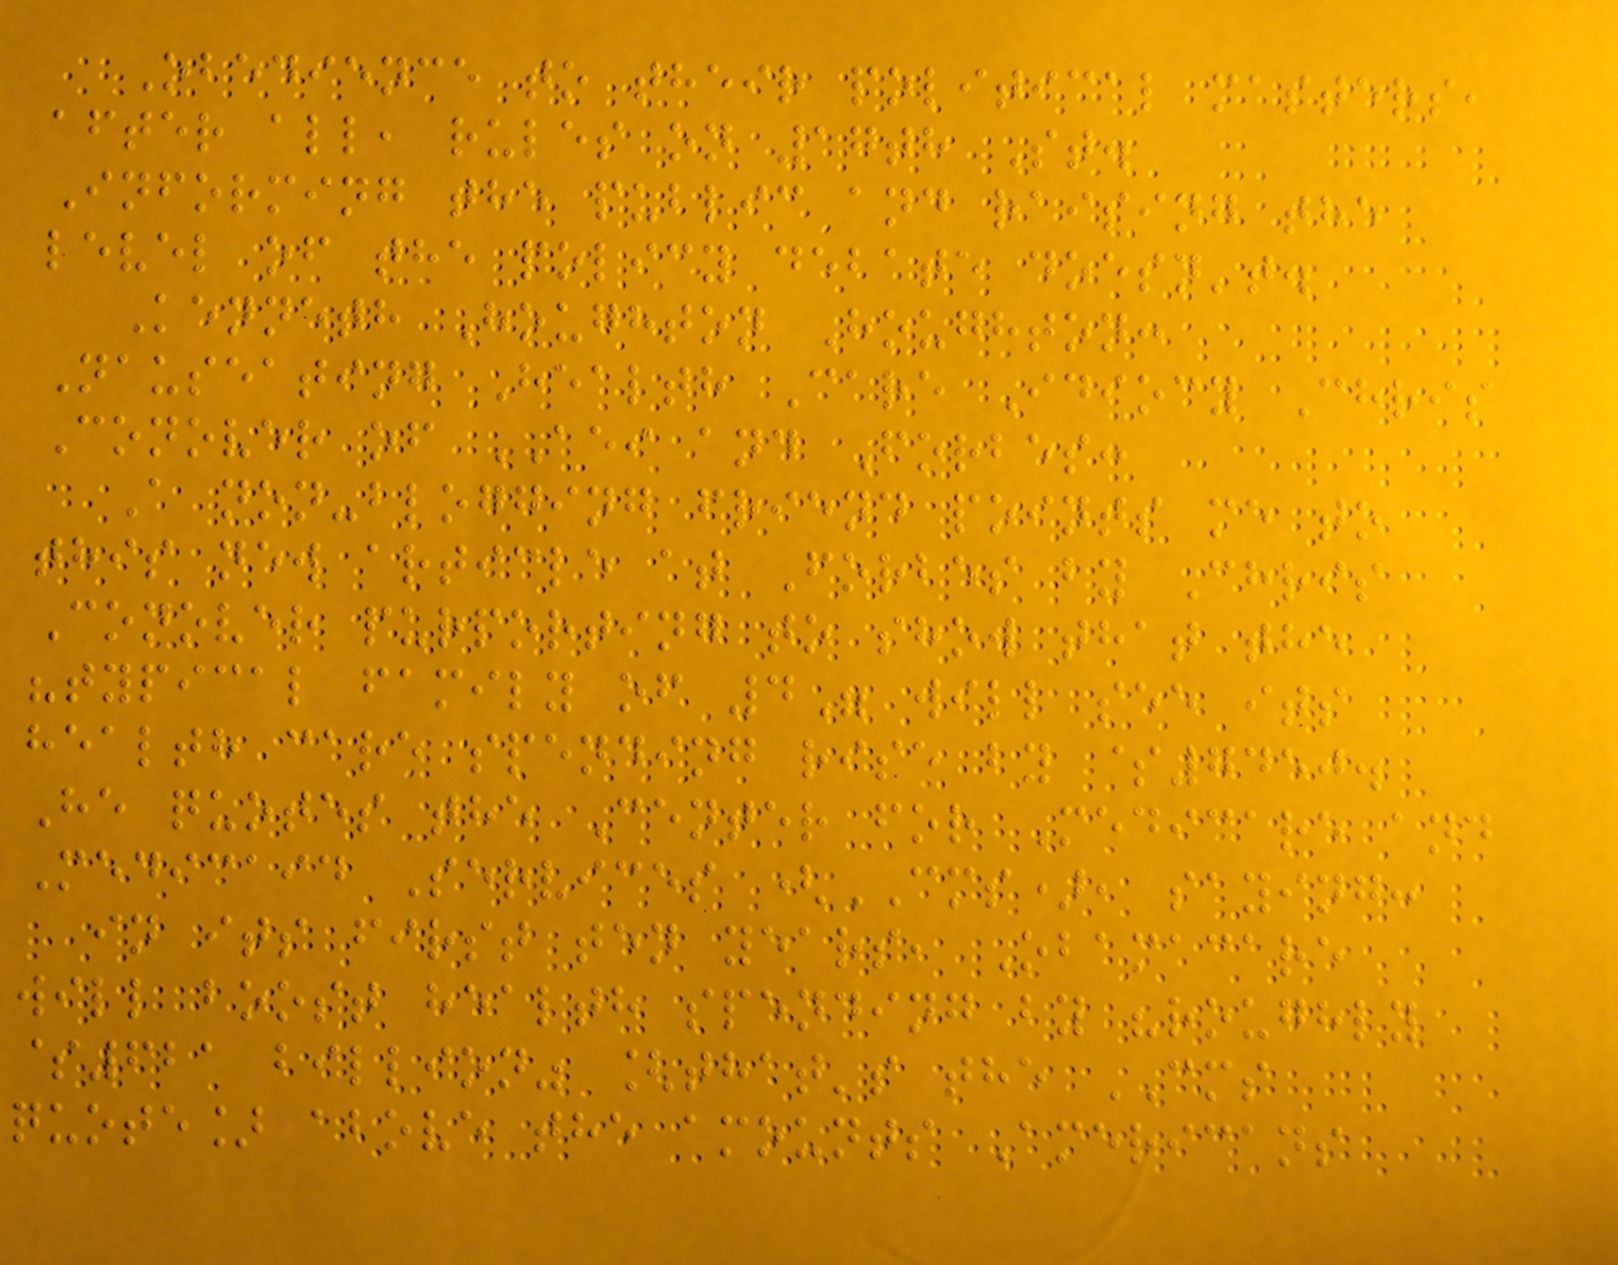Obedience to their political masters,
after all, rules on 17th St.
Informing the public and raising the
level of the policy debate doesn't.
Kenneth Houghton Houghton:
Nauseating Health Care Idiocy Chris
Conover of AEI and Forbes:
A non-blogging friend points me to
this new article at Forbes by Chris
Conover purporting to show that the
"typical family of 4" will see its
health care spending rise by $7450.
He quotes the Center for Medicare and
Medicaid Services (CMS), saying:
in its first ten years, Obamacare
will boost health spending by "roughly
$621 billion" [that's the CMS
quote] above the amounts Americans
